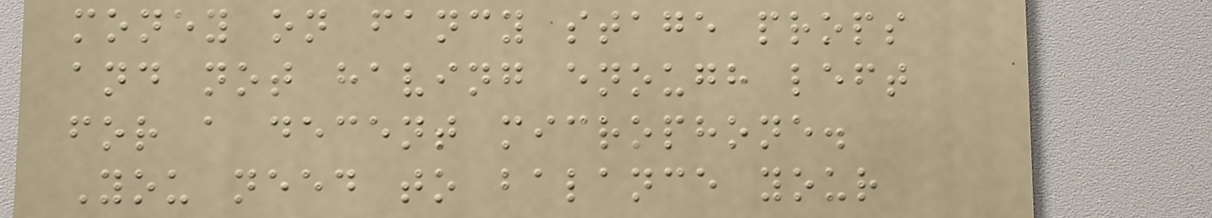money on fancy stage props
and not having enough left
for a decent microphone.
You need to balance your
